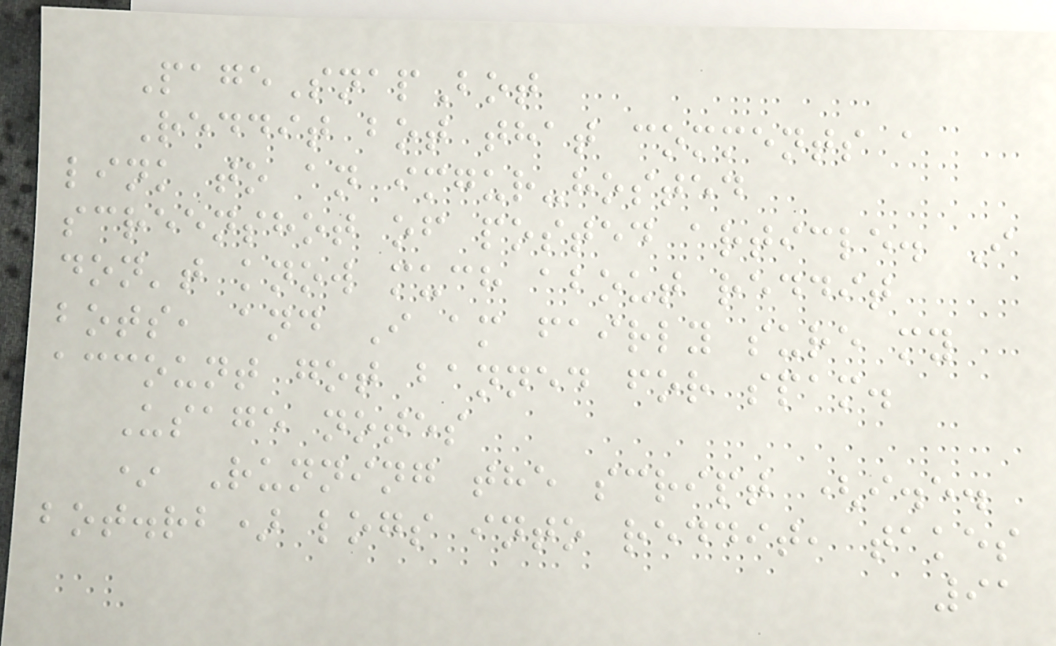PageSnapBot
Reddit bot that comments a
link to an imgur-hosted
screenshot of posted article. I
don't know much about reddit
bots, and I am fairly sure my
account got banned for spam.
Usage notes
* Running the script (i.e.
bot.rb) logs into reddit, takes
91
